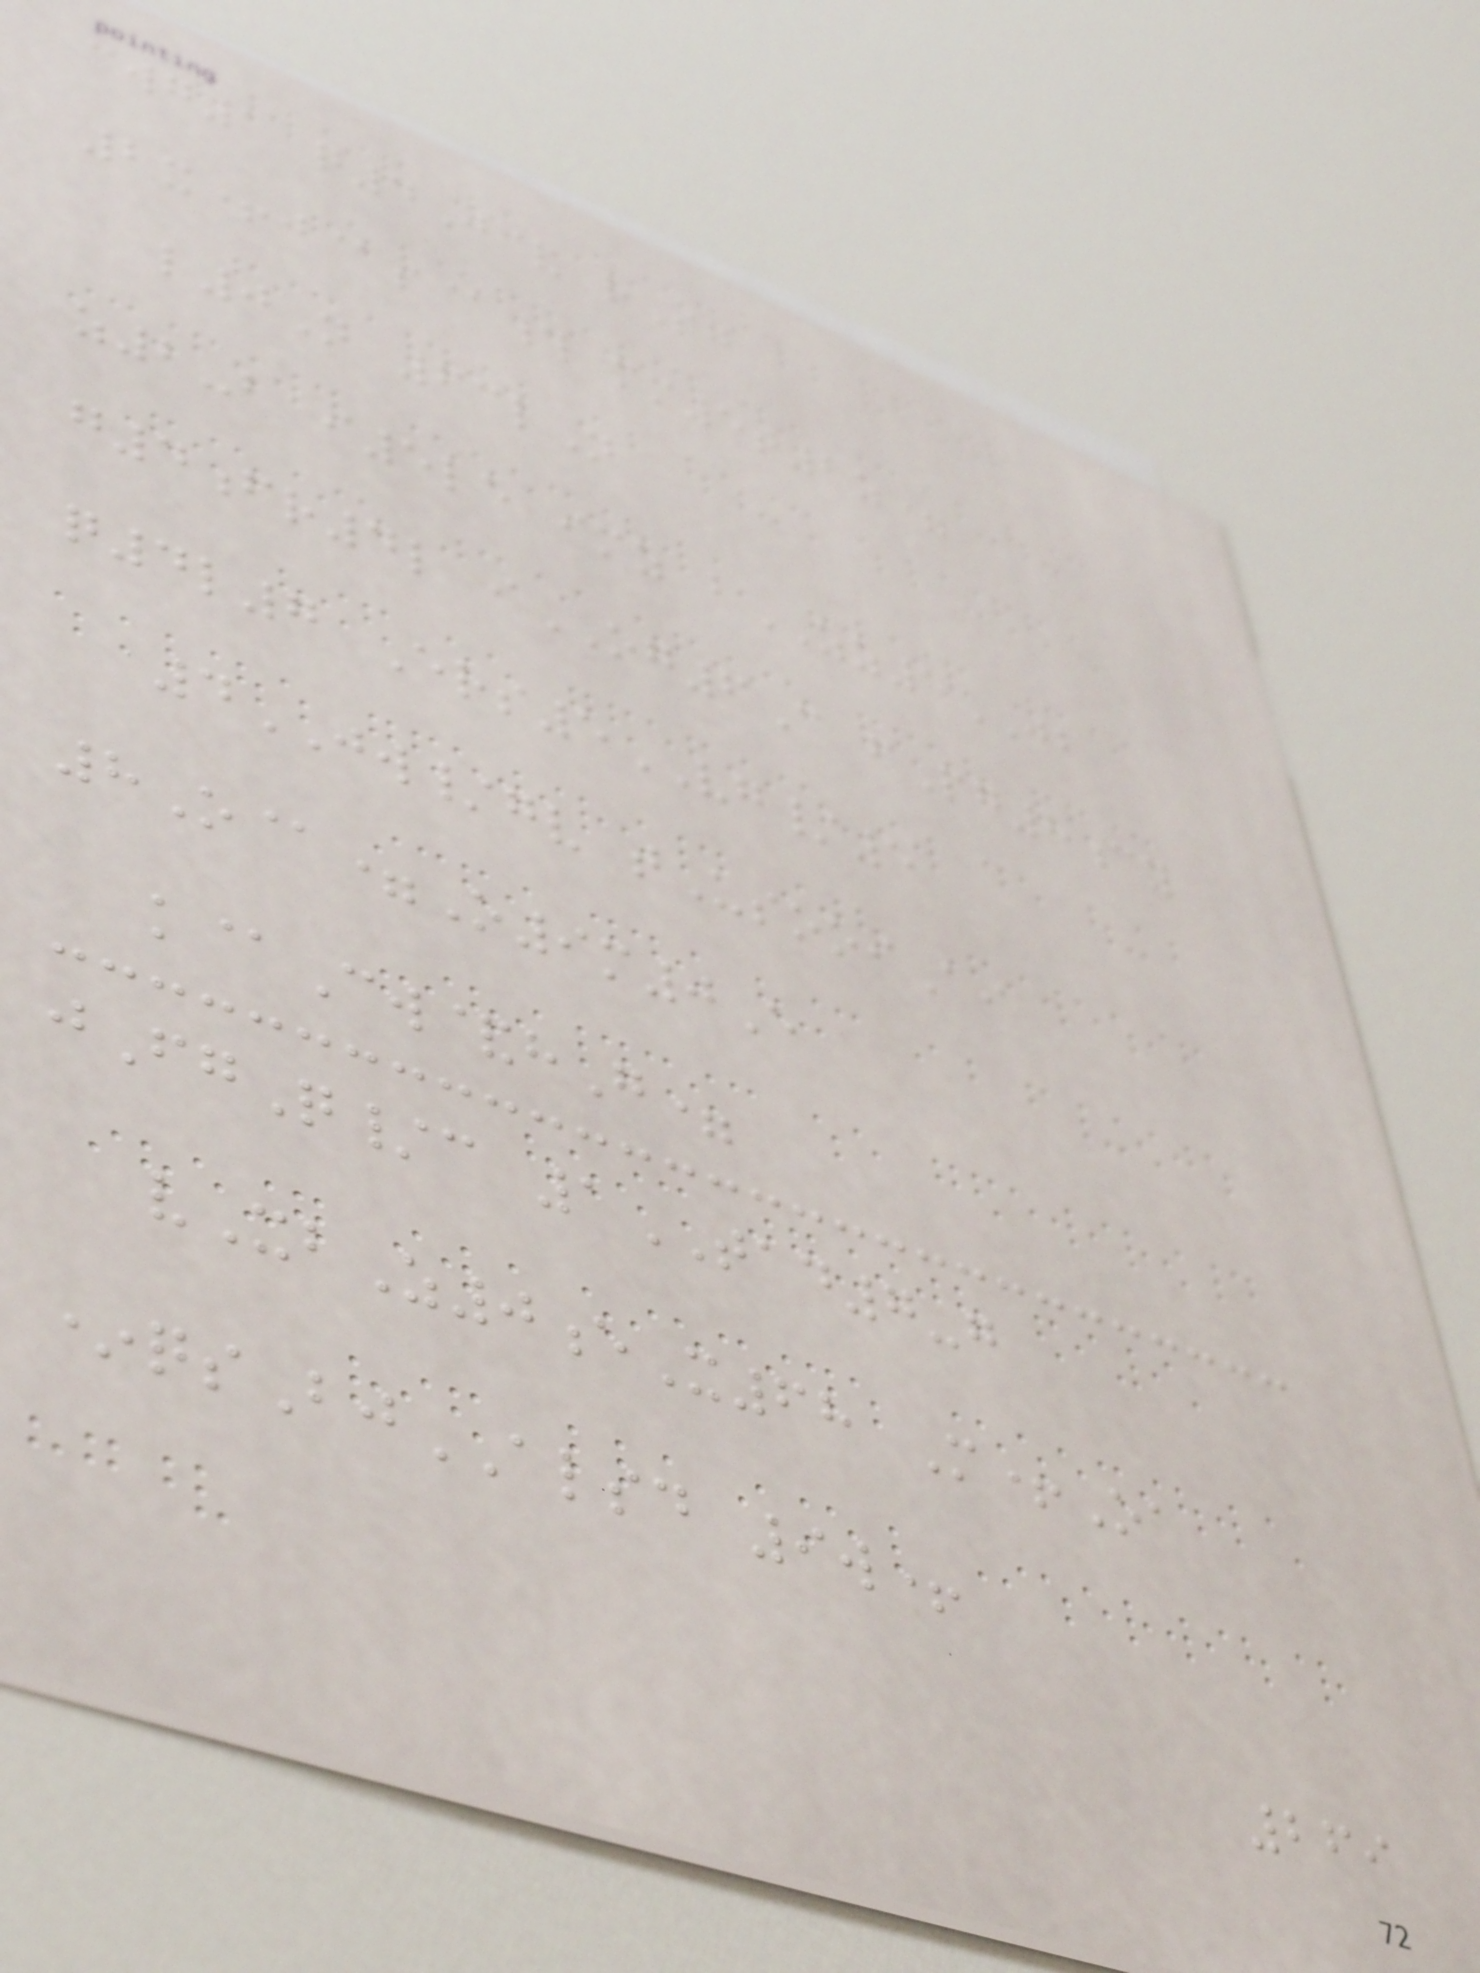cwg1 q4J& rSg
2x+j@s@# mm5t2z=
l0N 63lN
z2-b i5le imz bZZ5JB
g4fr4l iOG6C fPg8cy
q4l7 Ers5VG/5
4JW/gv tUsooiAi
8O@=O9m0E
k@Cw&hG=
jFgQ/c 1TAD7-g
vXbZ0eX68 M+Oa
*qsBjALSD 9w+
269
